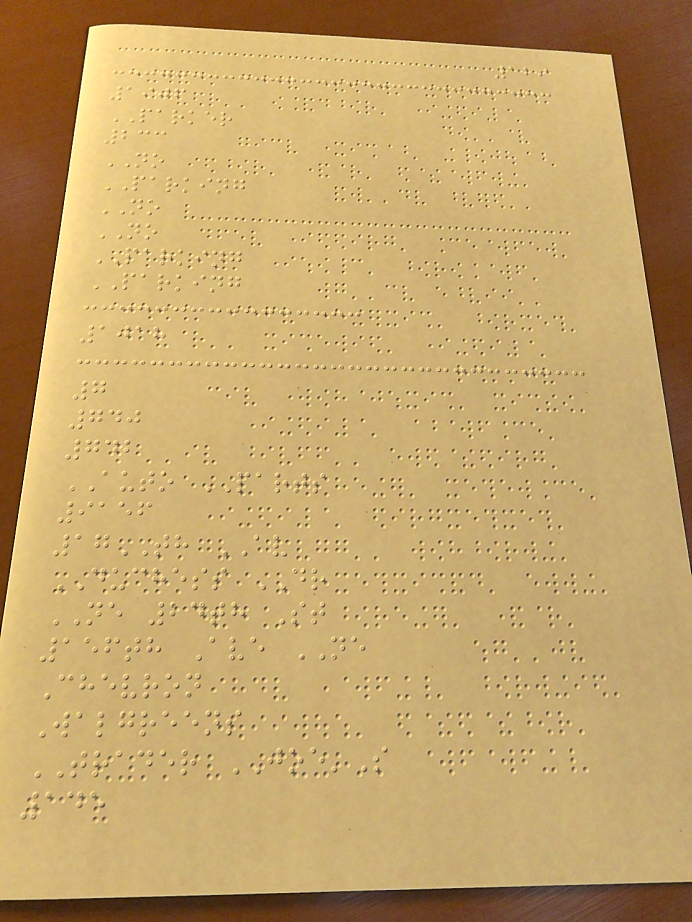129
1906
PARKER
233
NO
PARKING
NO
NO
PARKING
PARKING
1018
7
740
742
AUTO PARTS
9156
17TH AV
DUCHESS DR
NE 24th St
156th Ave NE
Chevron
Walgreens
TRADER JOE'S
145
